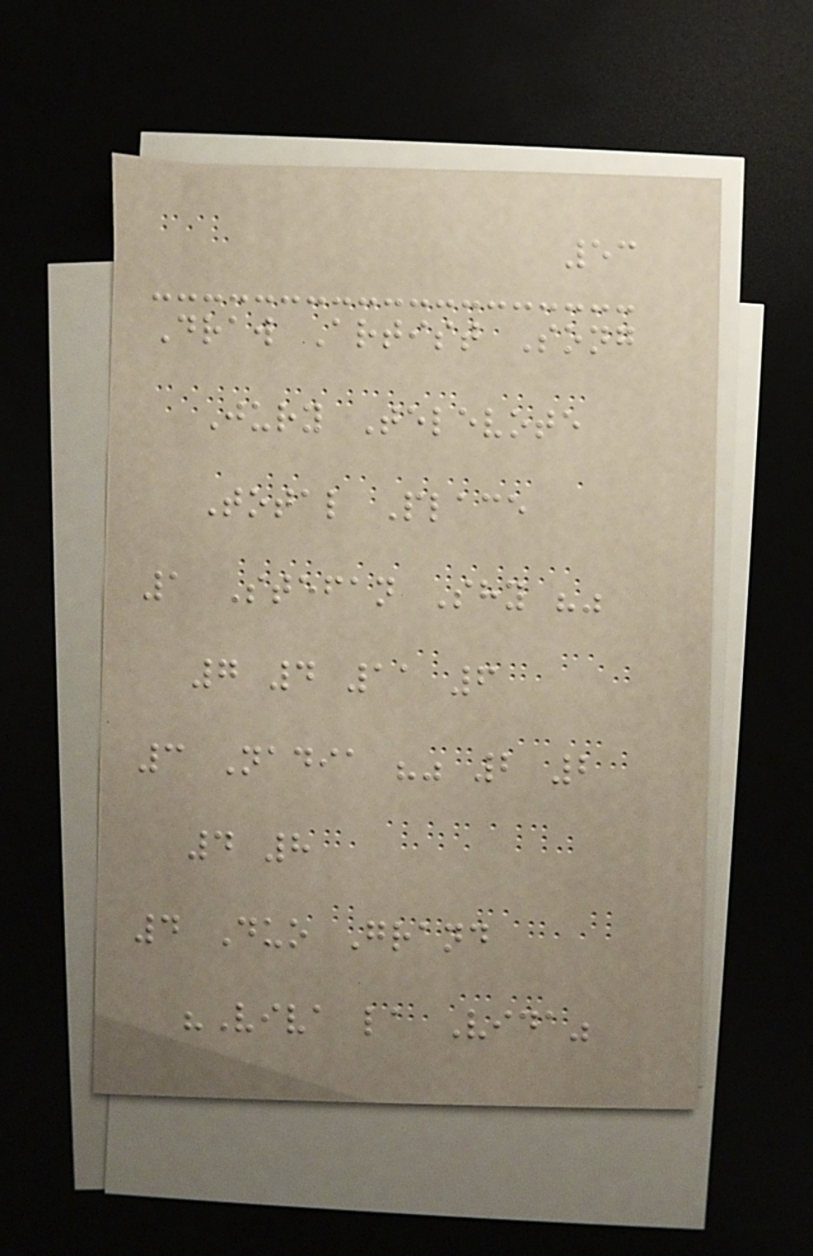53
Draw Artist Song
Jury Televote
Total Place
1 Stefan Shy ""
7 4 11 6
3 Nadia "" 2 2
4 8
4 Duo Grand
"Viva la Vida"
